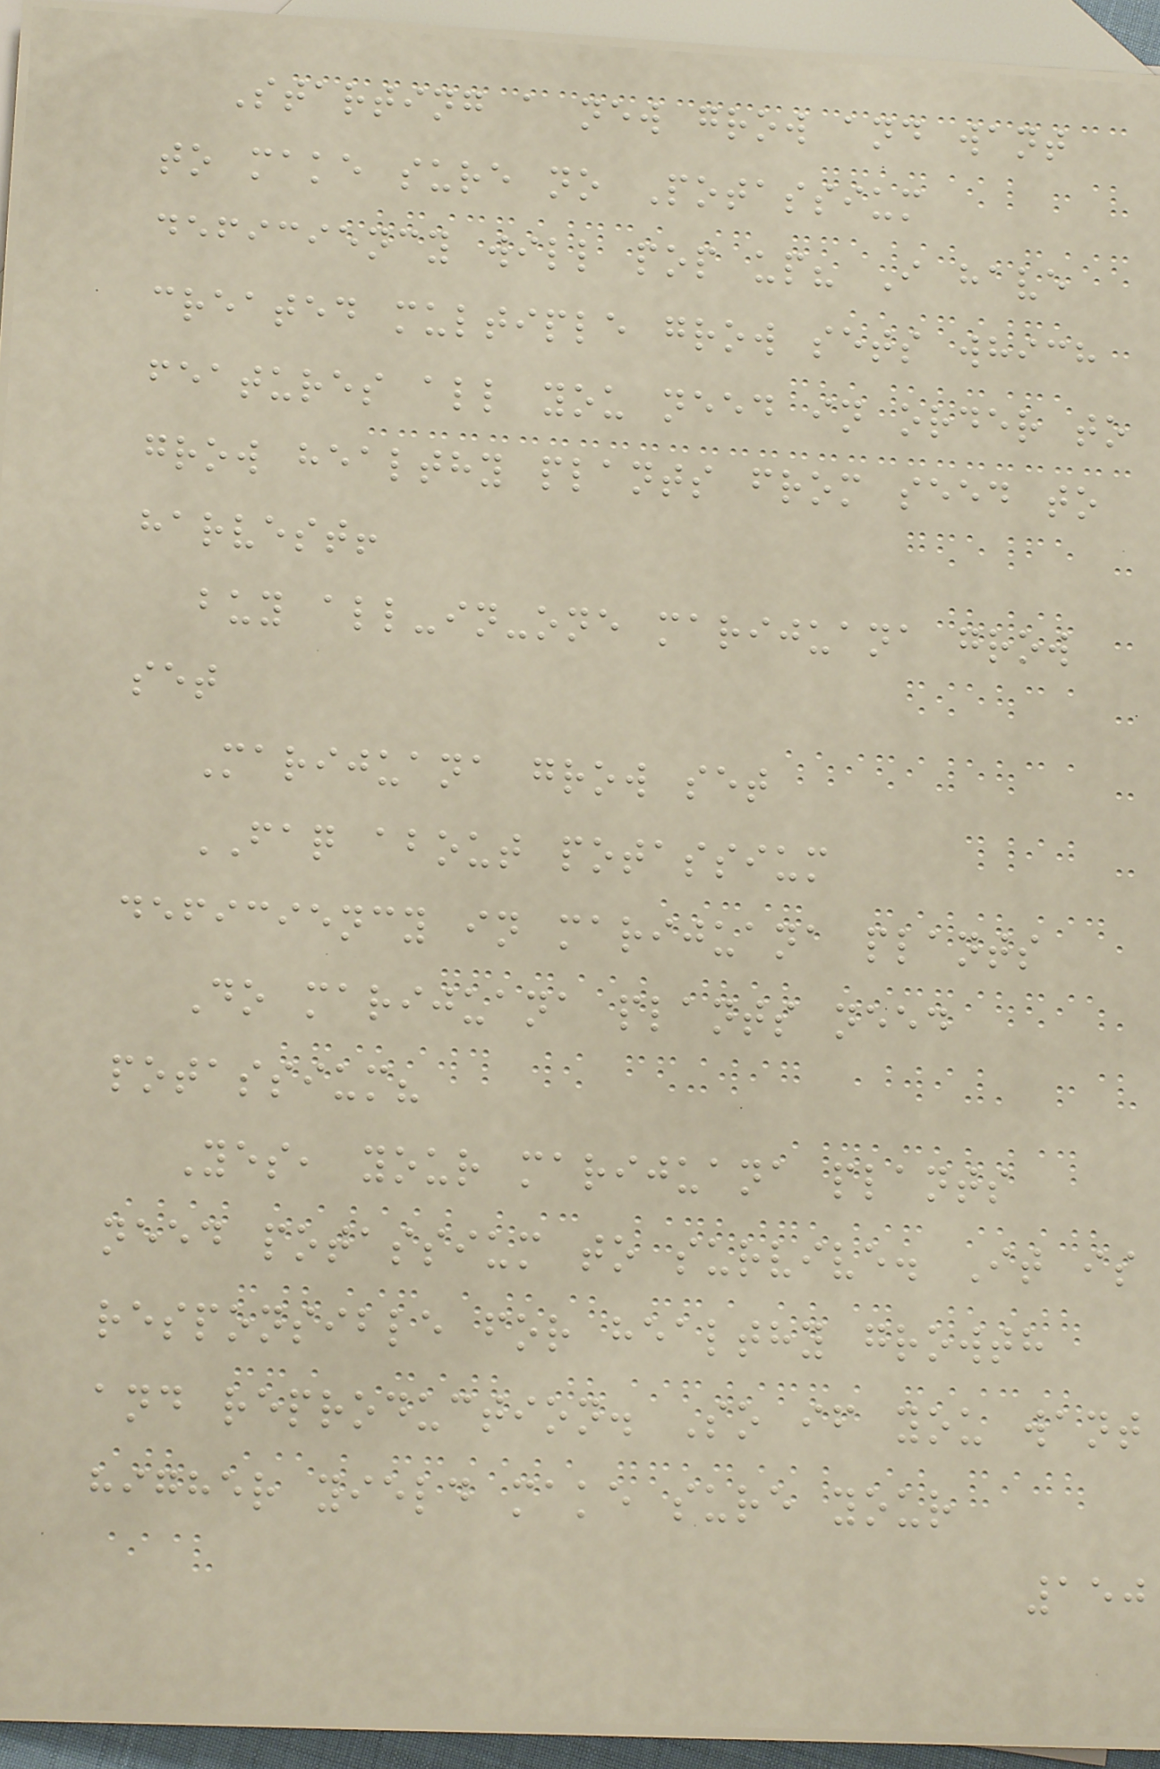Starting a new grow and want
to make sure no Potassium
deficiency will pop up? I have
created multiple grow sets which
features all you need in order to
grow healthy plants from seed to
harvest!
buy all-in-one marijuana grow
set
Marijuana grow set
FAQ about potassium
deficiency in marijuana plants
Do marijuana plants need
potassium?
Yes, your marijuana plants
need potassium to survive. It is
responsible for healthy growth
and reproduction. So if you want
higher yield make sure your
150
